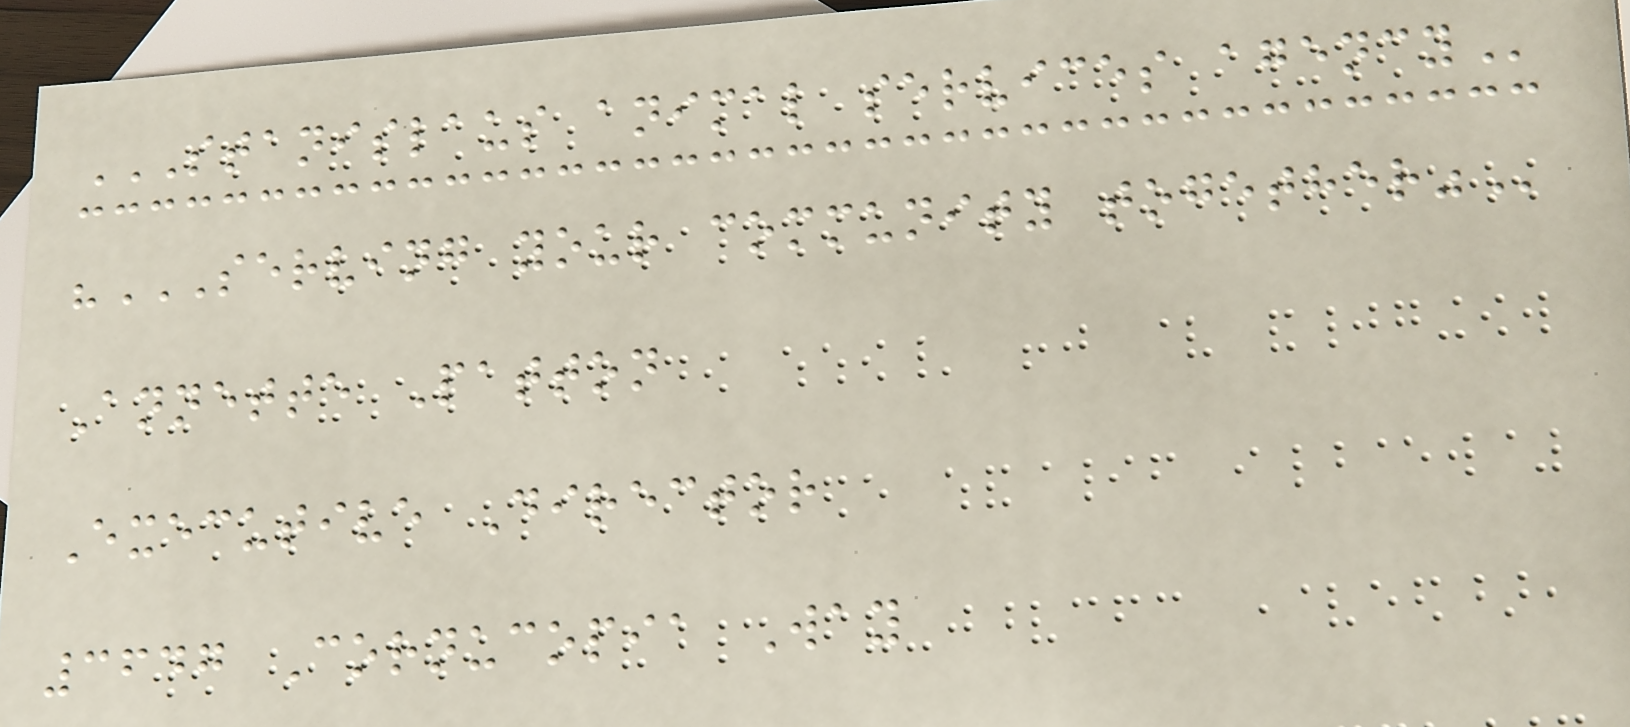STANISLAUS ANIMAL SERVICES AGENCY
"SERVING YOUR COMMUNITY TOGETHER"
Annette Patton
Executive Director
3647 Cornucopia Way
